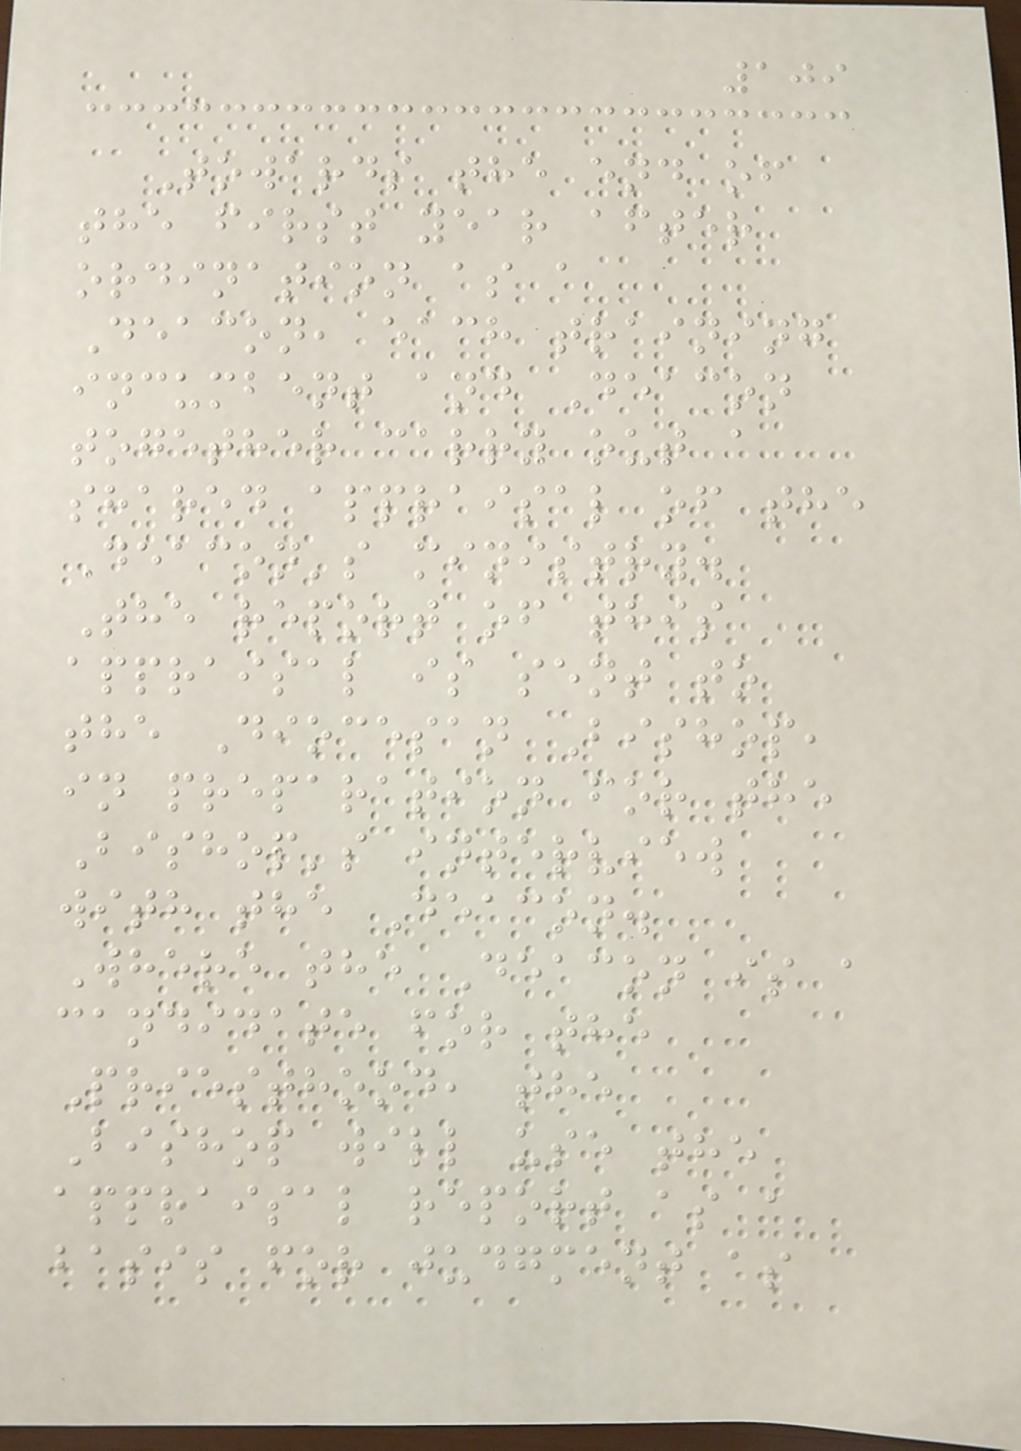109
Towards the end of
the first year after
ordination as a
Deacon, each training
incumbent and Deacon
together carry out a
shared appraisal of the
Deacon's ministry.
The report of this
appraisal is sent to
the Diocesan Bishop,
in preparation for the
Bishop's interview
with the Deacon.
Where the Deacon is a
candidate for the
Priesthood, the
Bishop will use the
appraisal report as a
basis for judgment as
